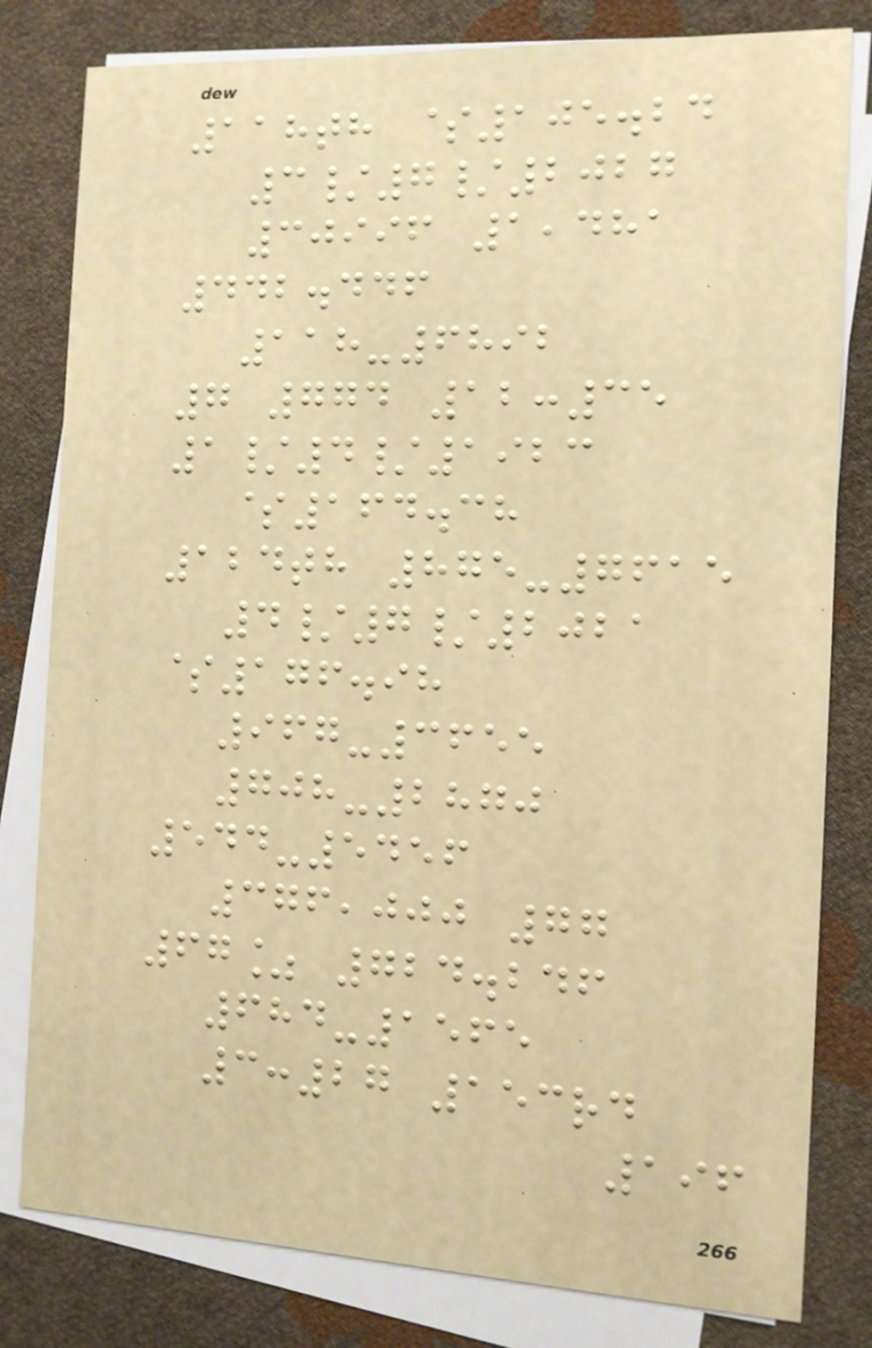118th $105.24
3/7/2027
30996 1,481
442.446
118-6892
7 774 12:35
1/4/1923
$164.38
124th 875-7615
4/7/2021
$176.98
967-3655
708-2870
544-5456
376,000 77
67% 724.246
684-1565
3:27 153rd
196
